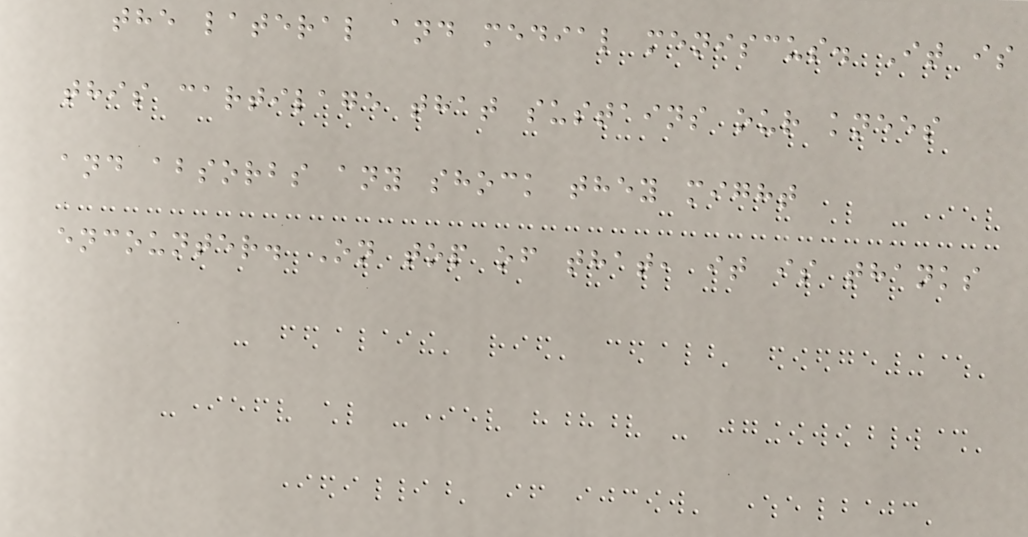the lateral and medial meniscus. It is
this cartilage that sustains our knees
and absorbs any shock they might
encounter. On top of that, it is thanks
